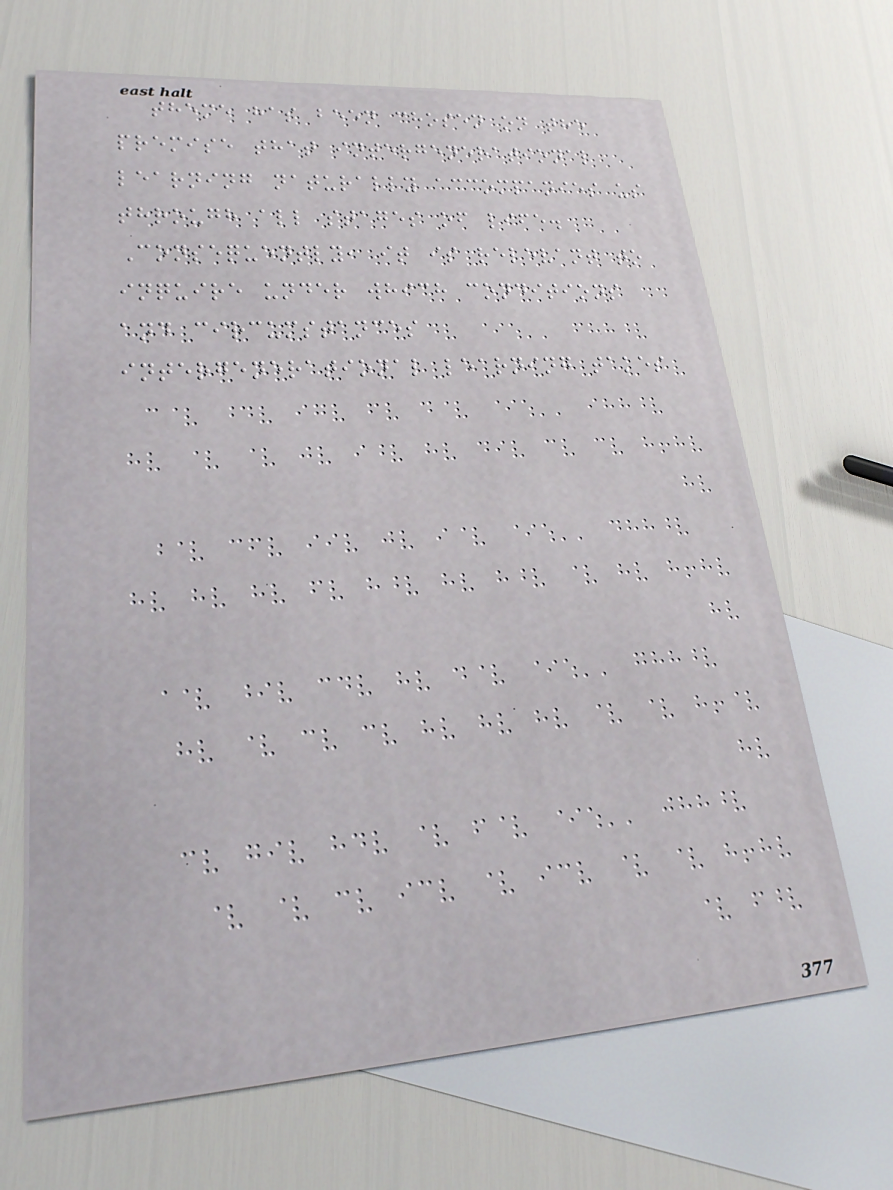theme has been chosen on the
premise that intergenerational
learning naturally accompanies us
through all stages of life.
Consequently, it is relevant to
inquire under which conditions
and circumstances
intergenerational learning takes
